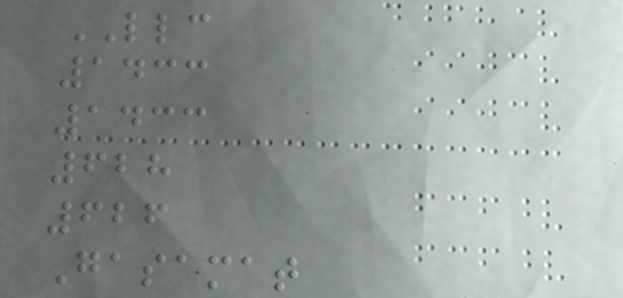LLC
1433
1433
628
626
Gasamat
